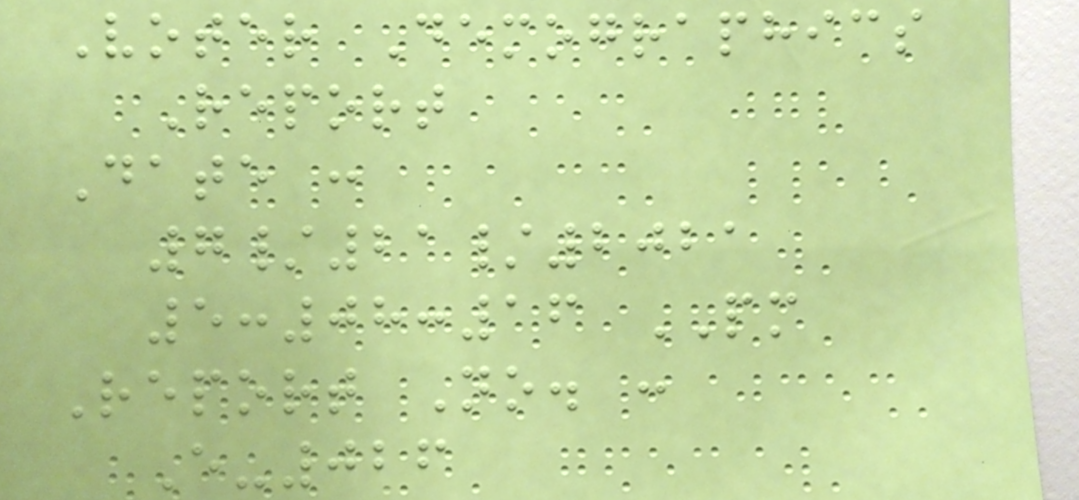Voter Demographics
Report
Date :
7/21/2021
5:08:16 PM
Report No. :
E-026
